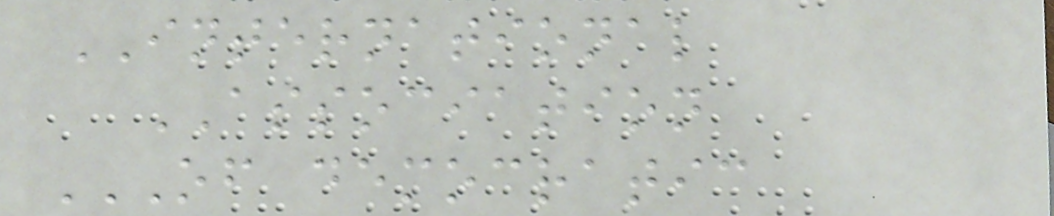INTERNATIONAL
ASSOCIATION
OF DEMOCRATIC
